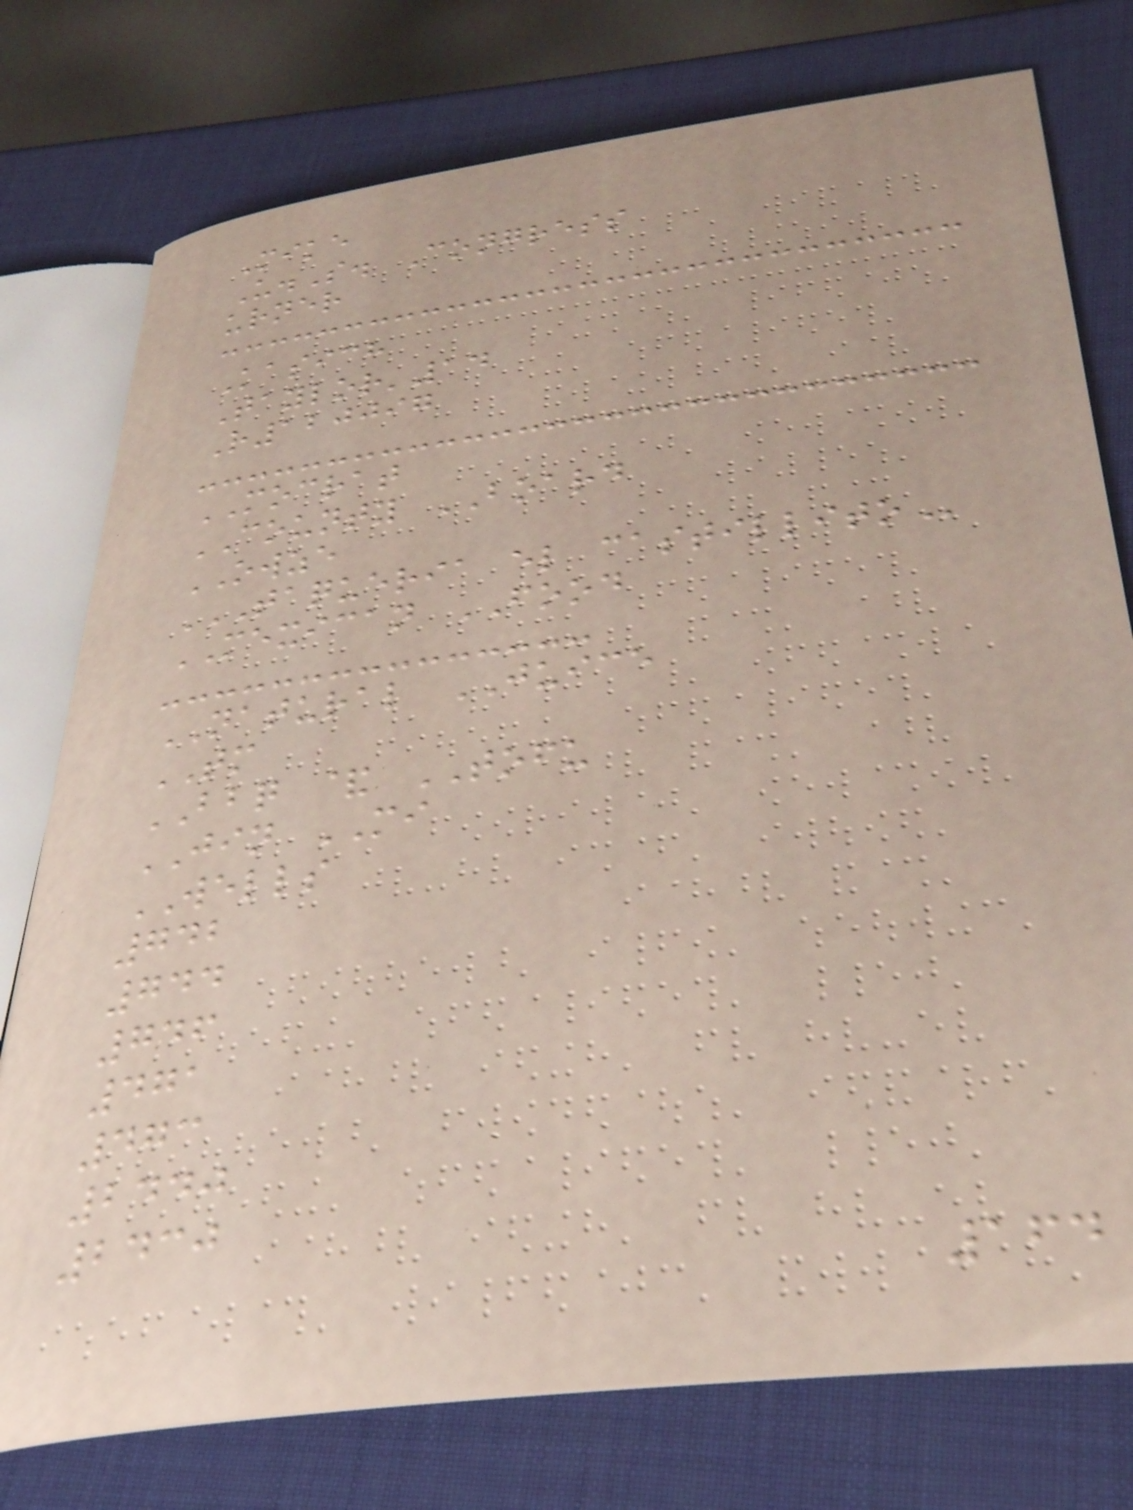Mike
U.S. Congress
urner
Kasich
Taylor'14
R120097
MOCRAT
COUNTY BOARD
OWZE
TAQUERIA EL CASTILLITO
MEXICAN FOOD
NATURAL JUICE
TM
BBQ & TOFU
JIN MI
WELLS
742
744
746
471
473
2440
2430
164
